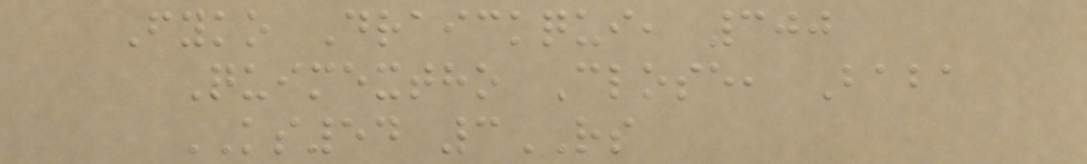Fyko Draickqui, 300
Quimextho Close, Baba
KS54 3RS
